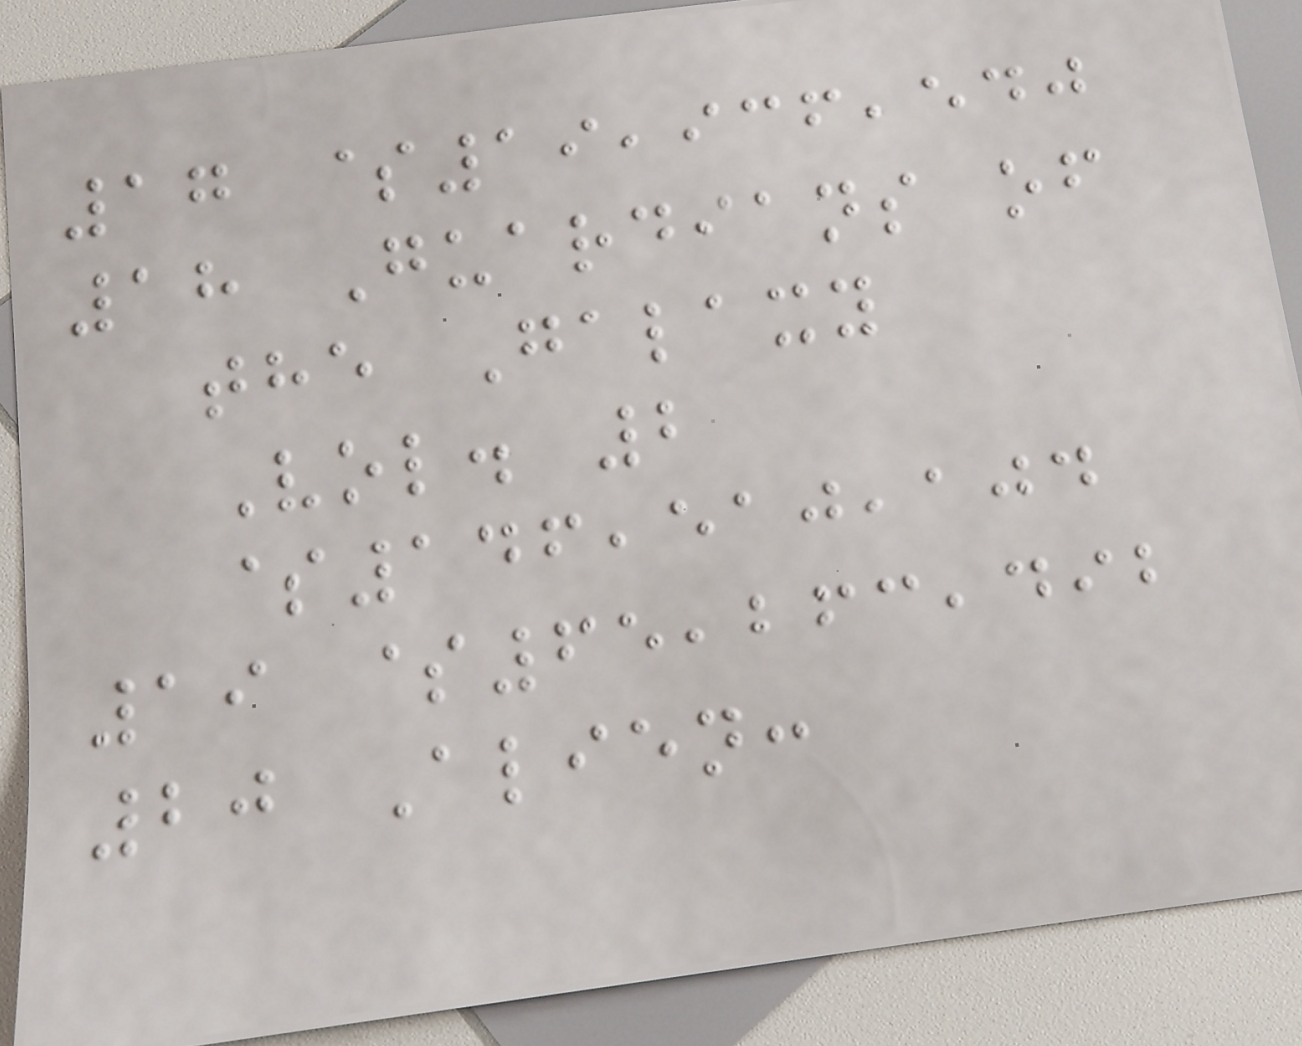17 $19,936,540
18 Guardians of
the Galaxy
Vol. 2
$146,510,104
19 $65,263,492
20 Alien:
